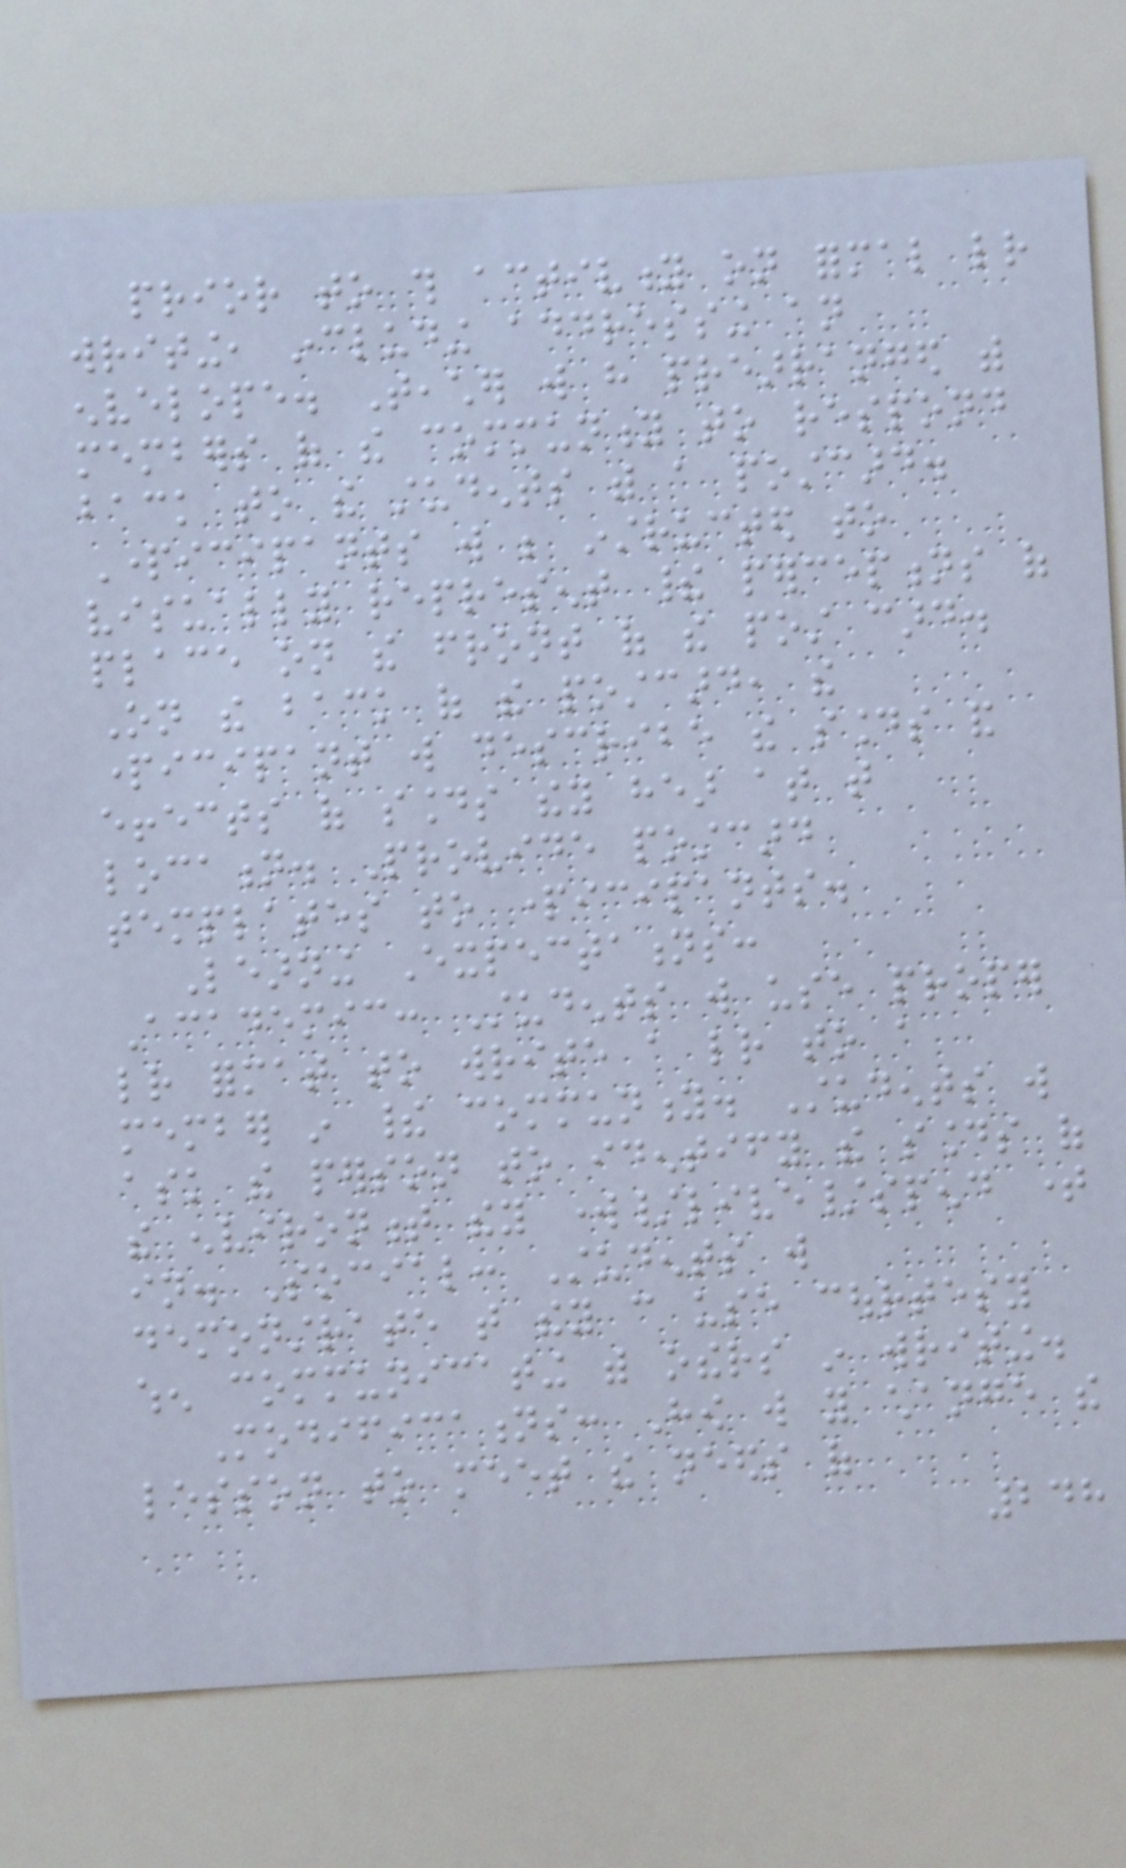prior to this activity on formal letter
writing, including addressing an
envelope. Teacher will have prearranged with
members of the community to respond
back to the students with a postcard.
Participants will be instructed to
visually represent their perceptions of
place on the front of the post card.
On the back of the postcard, the
participant will describe the sounds and
effects of sounds they hear at that
location. Provide postcard
templates to participants.
Learning Expectations:
Academic: Students will use proper
letter format to write a letter to a
member in their community. Students will
ask the person to identify the sounds of
the environment they work/live/spend time
in. Social: Students will
demonstrate that they can use courtesy
when communicating with others in writing.
Modifications: How will you change the
lesson to meet the needs of
248
